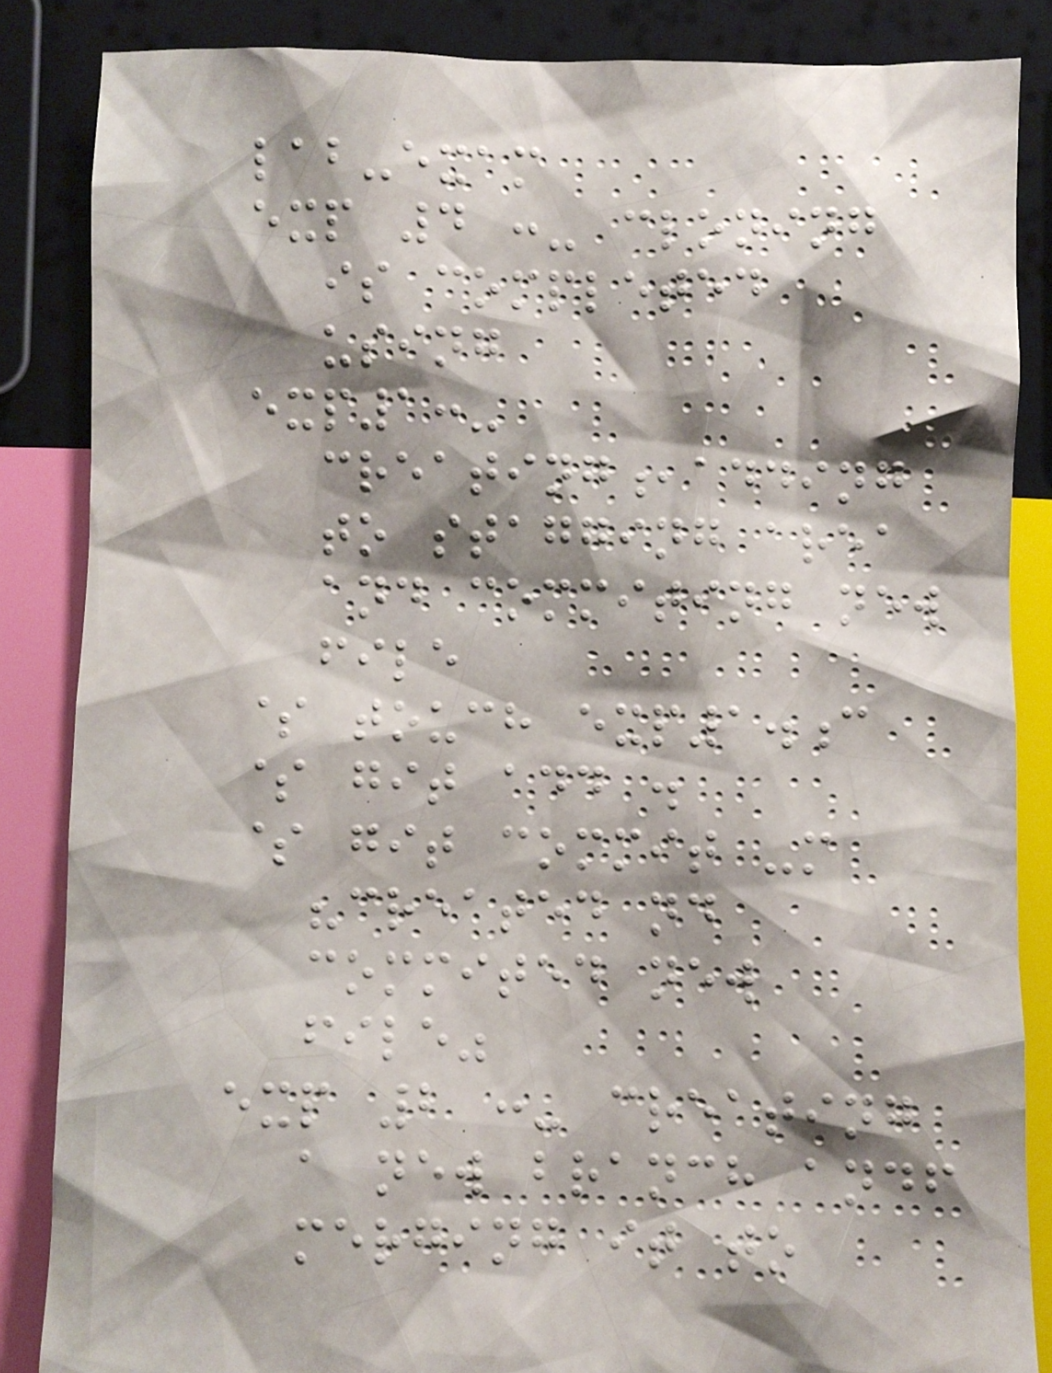lab-exam
exp 4 :- cloning
is completed
using
exp1:-
creating,adding
to stagging area
and commiting new
file
$ touch exp1.c
$ git add .
$ git commit -m
"created nd
commited new
file"
exp 2 :- creating
a new branch andf
merging it to
